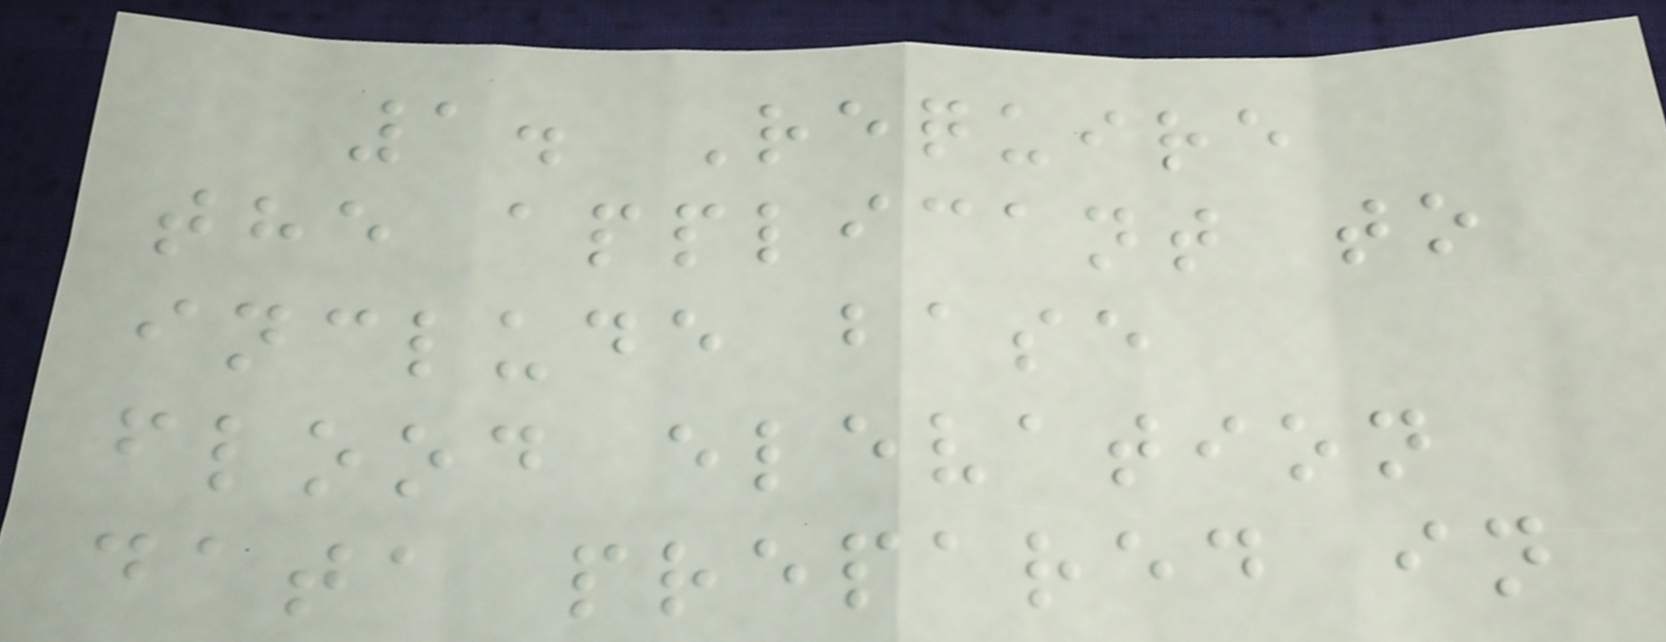1. Require
the applicant to
include base
flood elevation
data prepared in
